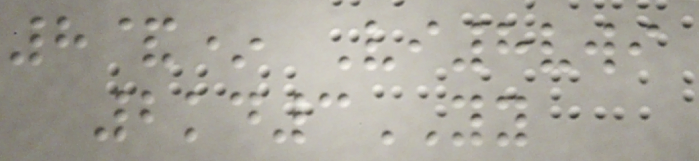8&* Vi8vwi
2kd3YY
